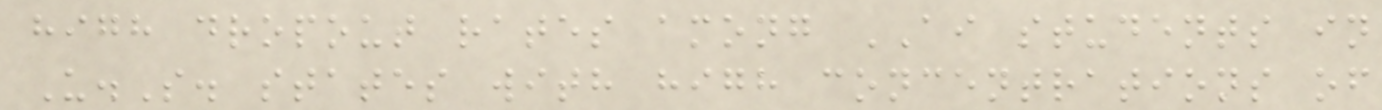high dropout rates among AI students in
U.S. states with high concentrations of
